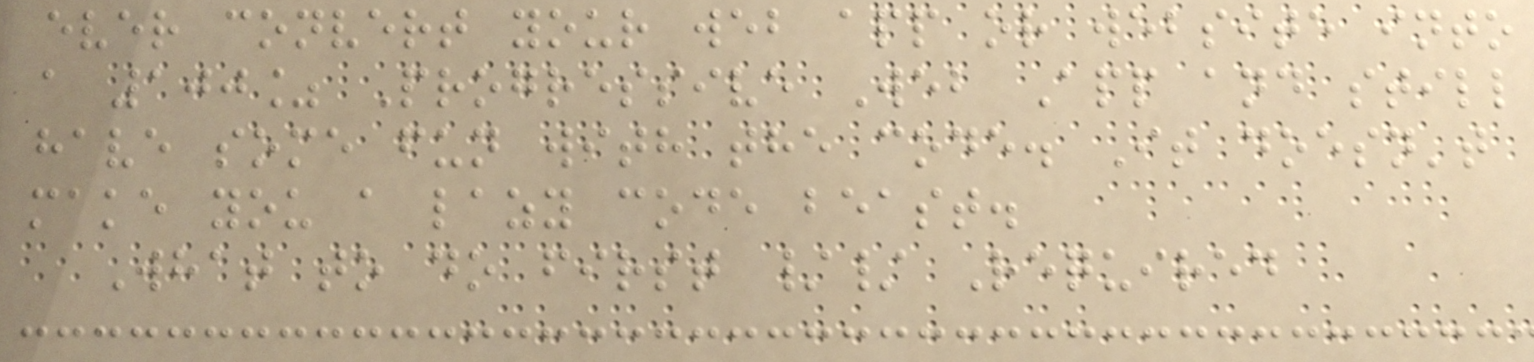ever convert your web app or website into
a 100% Progressive Web App and still
have some fun with the code. It doesn't
make you a lazy code beast.
What to do first // Required
